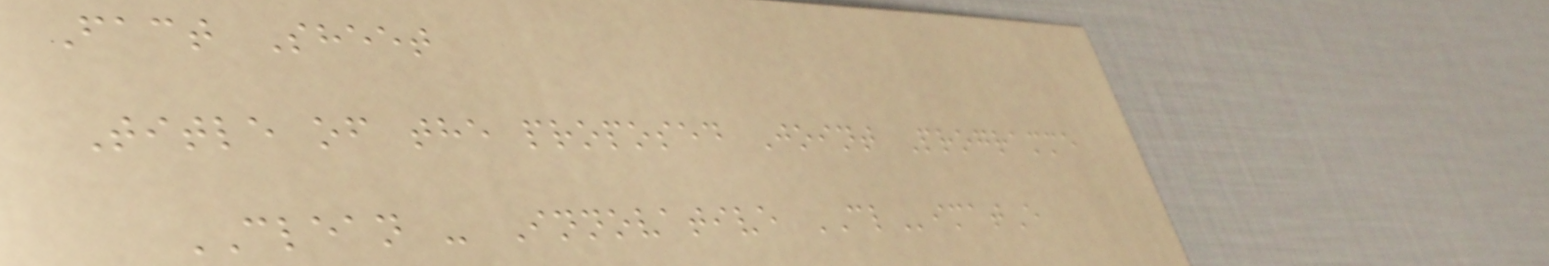Fact Sheet
Title of the proposed Joint Programme
CLEAN - Innovative CLimatE
